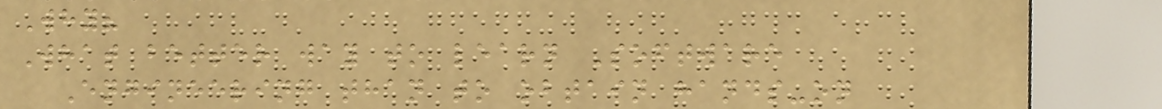Why?
What better way to learn Software
Engineering than to obtain hands-on
